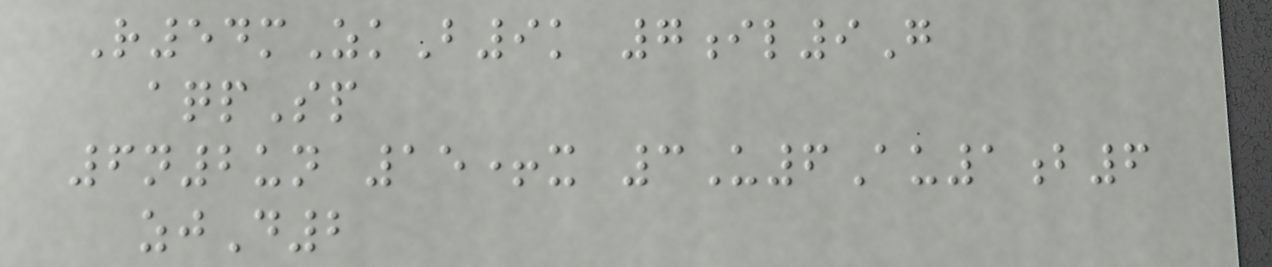R54mZkB9k 7il9G
aqpSp
6n2un 15+x 3U6Au1b6
zjD2
